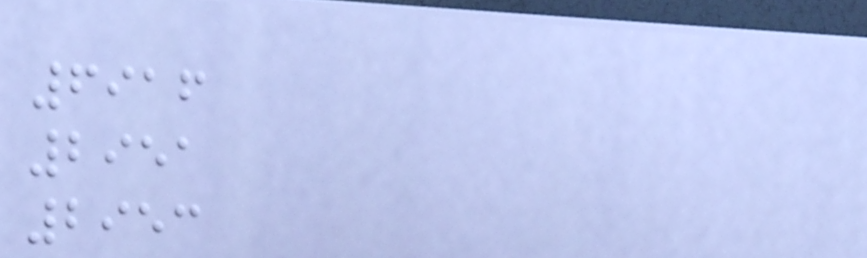6916
2951
2953
